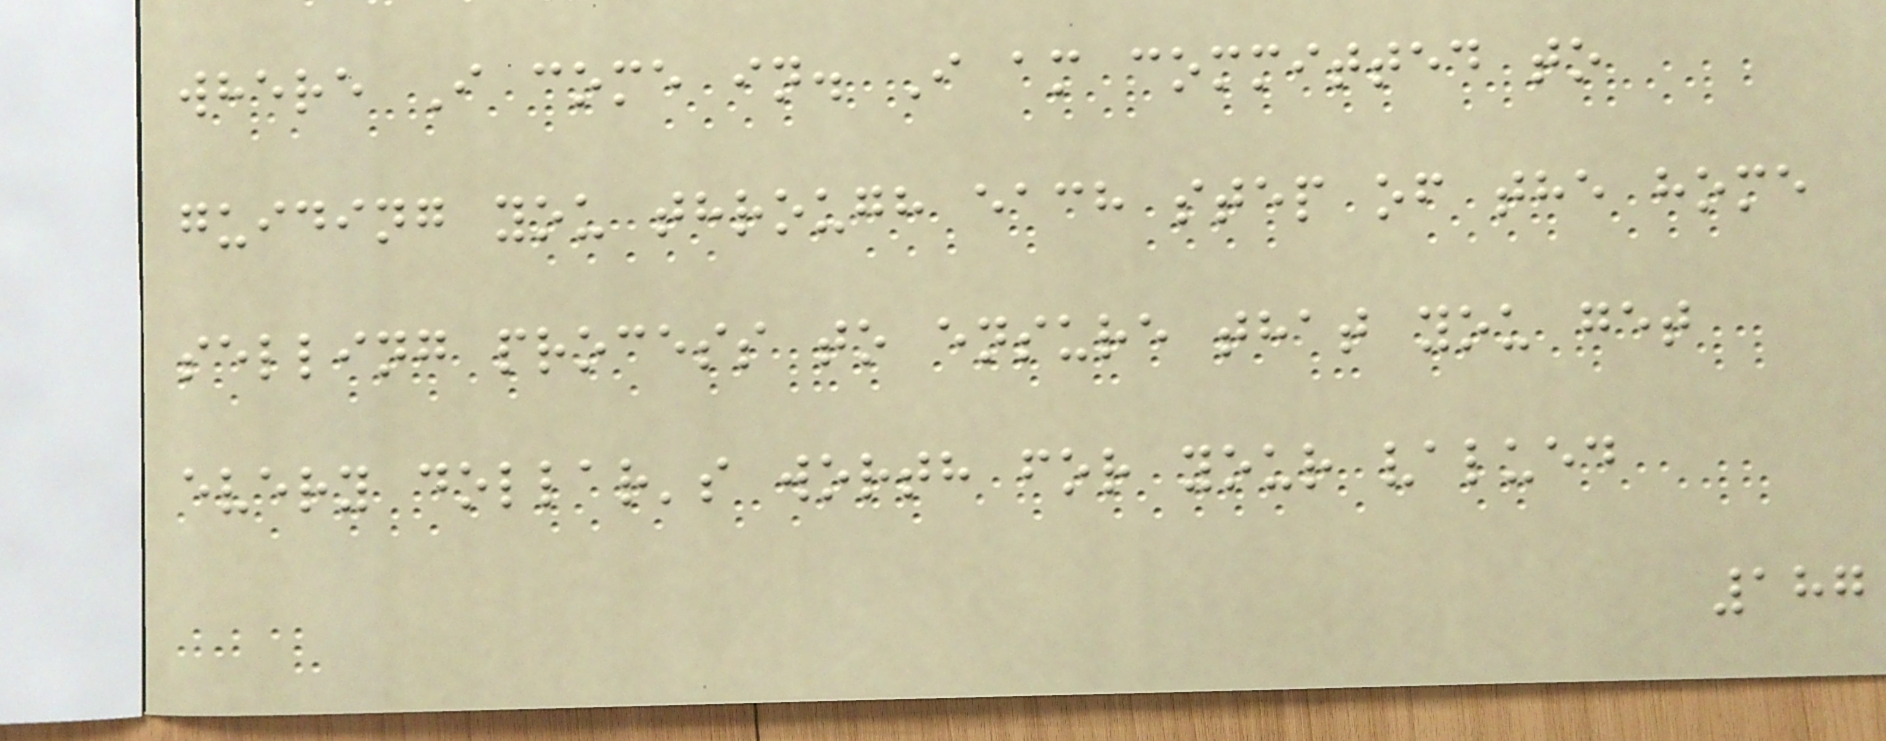where I come in. I am committed to
guiding you through each step of the home
selling process to ensure that you get
every dollar's worth for your valued
187
